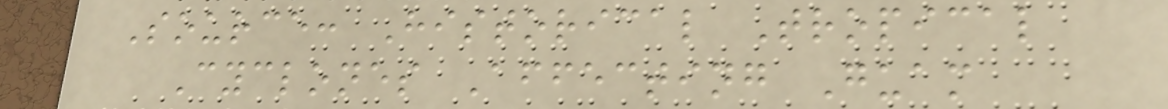Source: Historical Tropical
Cyclones Affecting Guam
